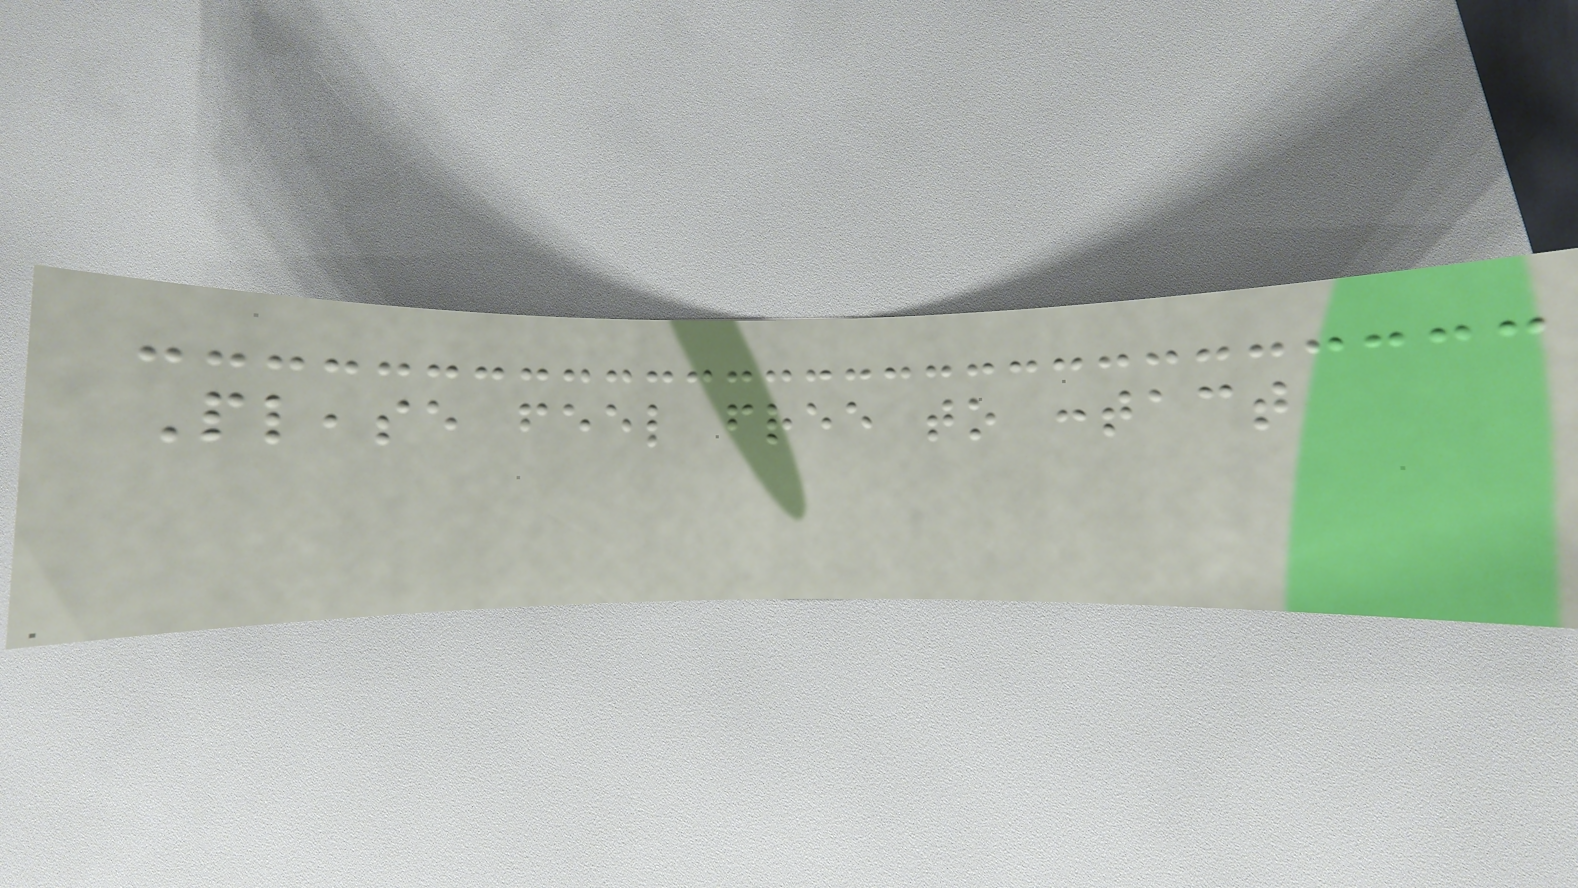Please feel free to contact
